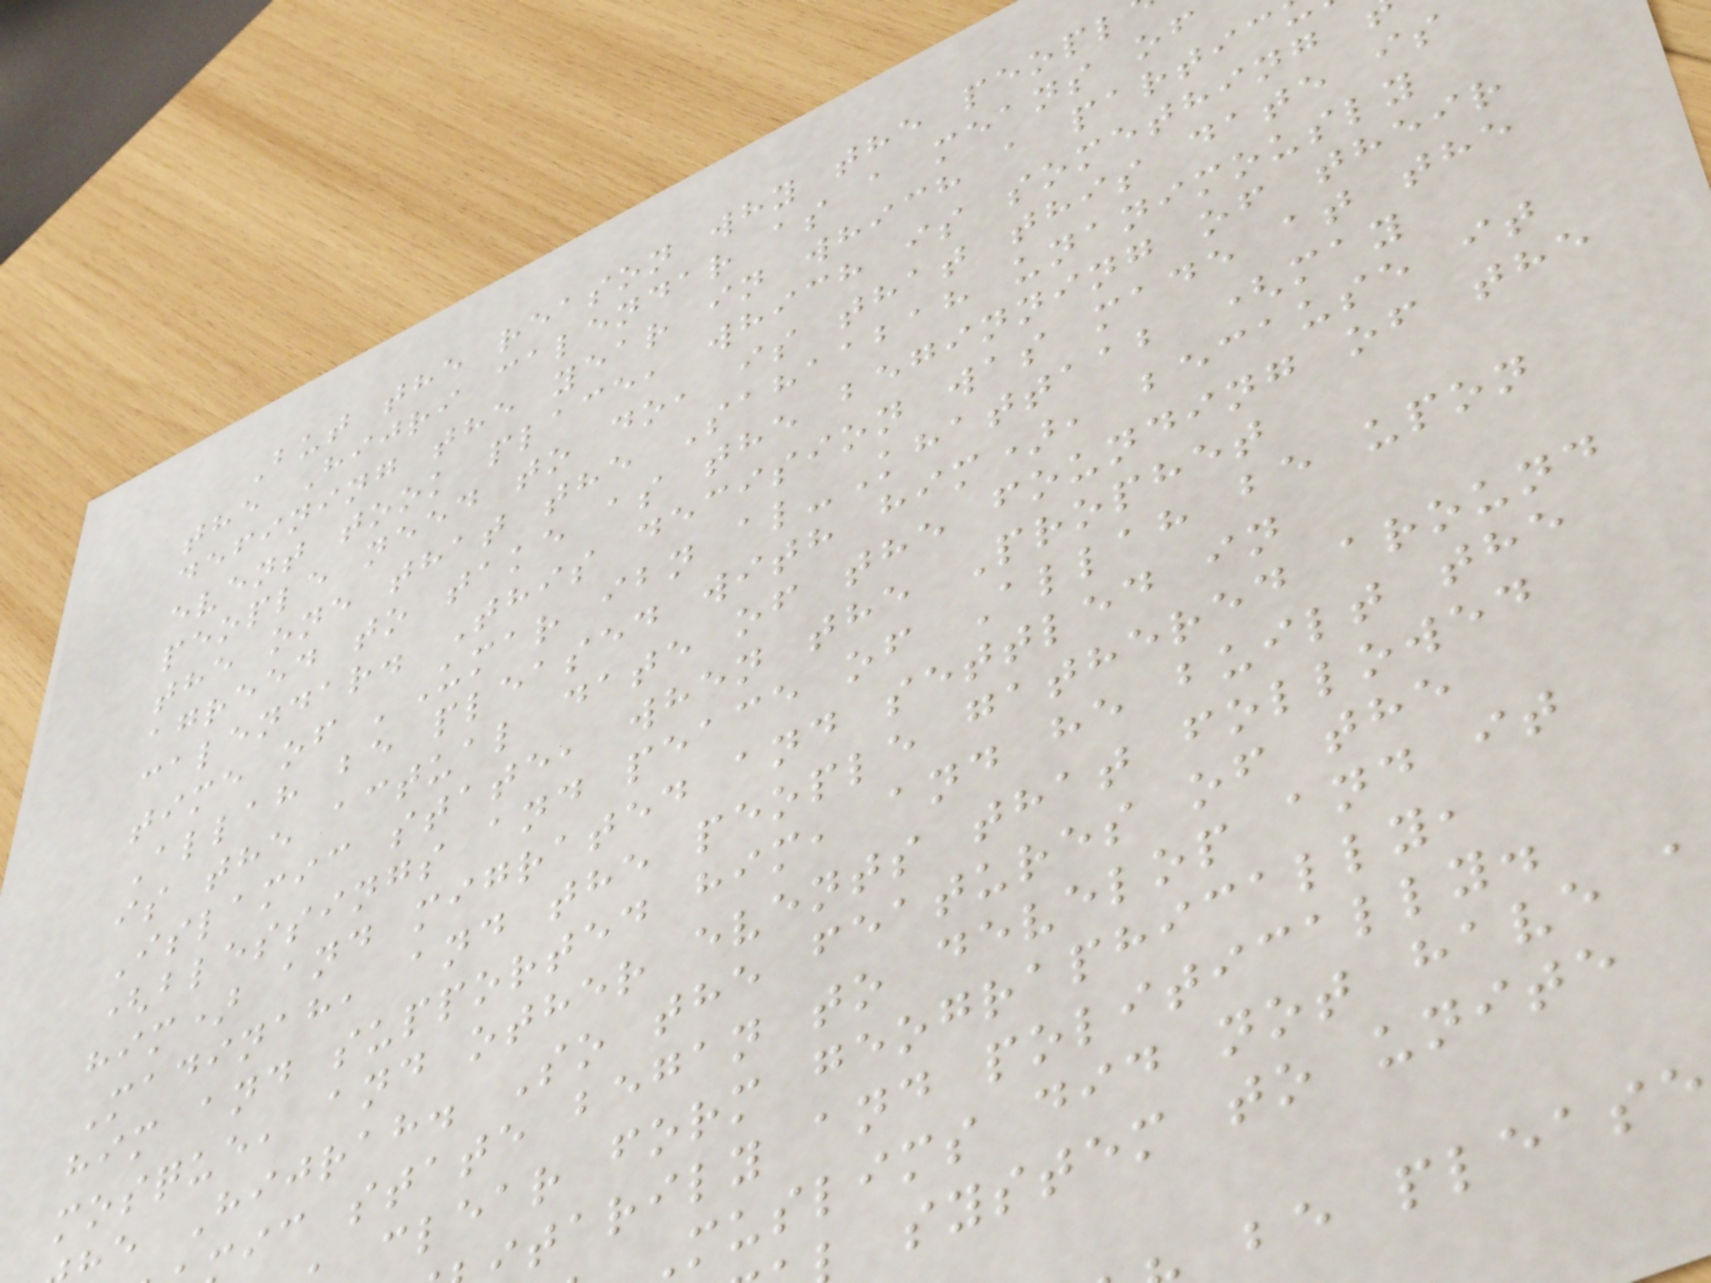But the reason why the peopl
the Hijri calendar as a means of
defining the year in which a partic
event took place, which is something
people need to do, is that this date is
the one that the Sahaabah unanimously
agreed to take as the beginning of their
calendar. This decision was made at the
time of 'Umar ibn al-Khattaab (may
Allah be pleased with him), because it
is the actual date of the founding of the
Islamic state, when the Prophet
(blessings and peace of Allah be upon
him) and migrated and settled in
Madinah, and the people gathered around
him and supported him, and he built the
mosque, and other events that followed
e Hijrah. So the features of the
ic state began to develop and it
clear form geographically,
tarily and politically.
muslims did not have a
system to unite
